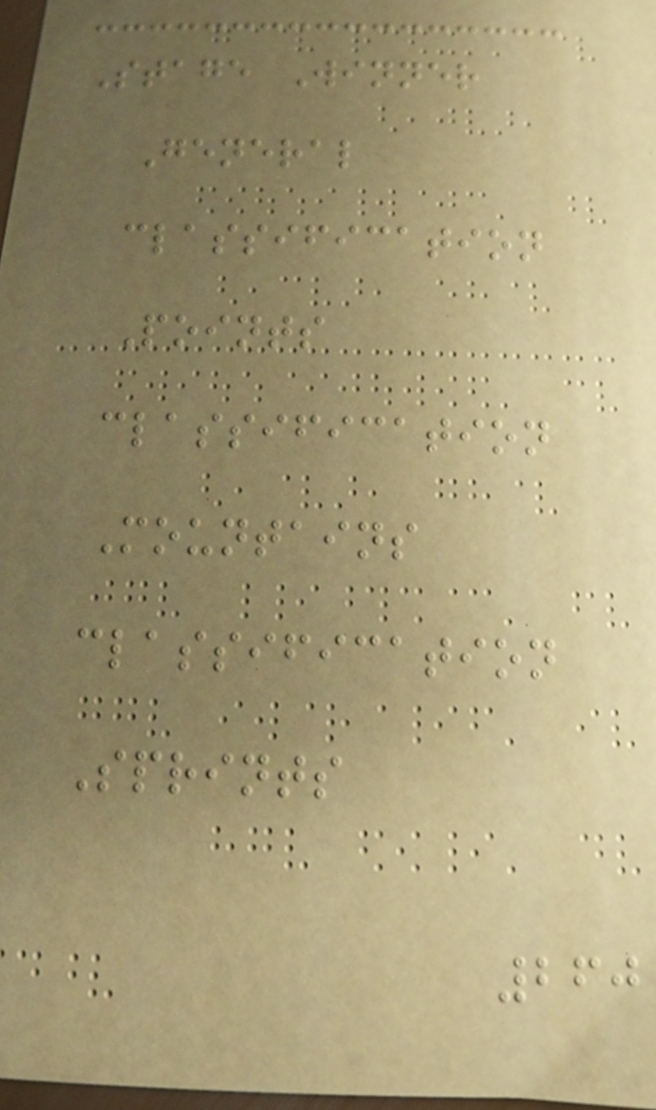Stage Winner
General
classification
Points
classification
Mountains
classification
Sprints
260
